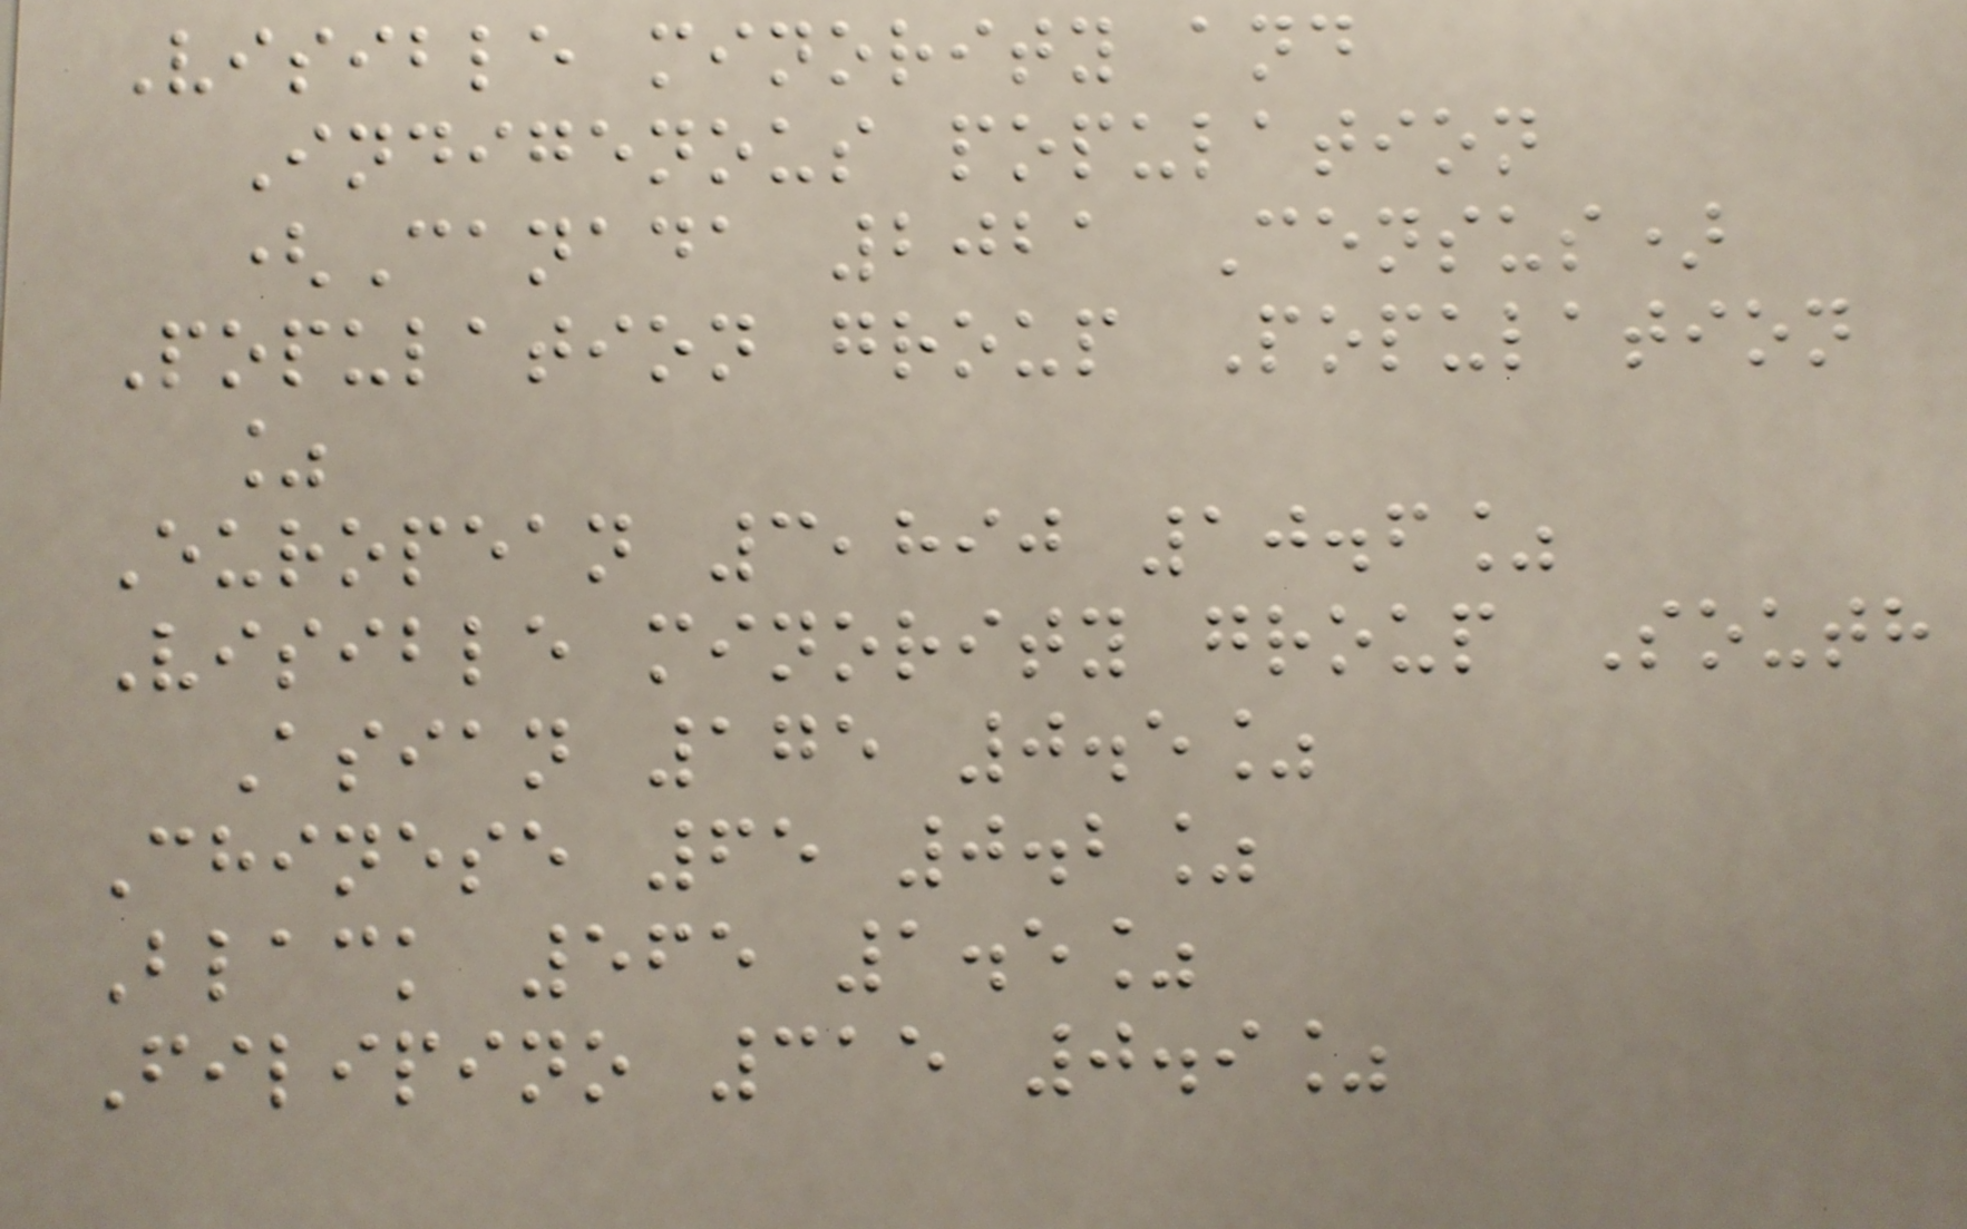Visible minority and
Indigenous population
(Canada 2021 Census)
Population group Population
%
European 3,890 10.6%
Visible minority group South
Asian 175 0.5%
Chinese 65 0.2%
Black 565 1.5%
Filipino 315 0.9%
